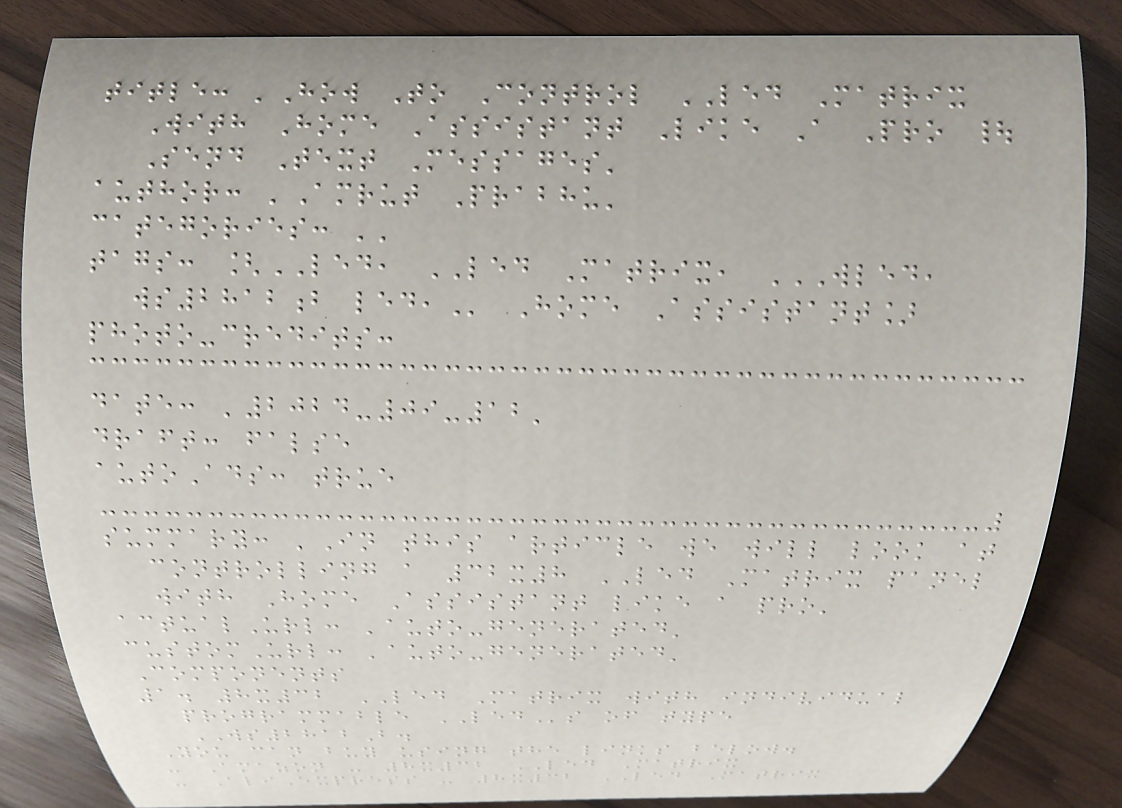title: 'How To Control LED Matrix
With Home Assistant Like A Pro |
Send Text Messages'
author: 'Amrut Prabhu'
categories: ''
tags: [LED, LED Matrix, WLED,
WS2812B LED, Home Assistant]
photo-credits:
date: '2024-09-12'
draft: false
autoAds: true
summary: 'In this article we will look at
controlling a 32x8 LED Matrix panel
with Home Assistant like a pro'
actualUrl: 'auto-generated'
customUrl: 'auto-generated'
Components
1. 8x32 LED Matrix with individual
programmable LEDs of type
WS2812B.
You can buy using the links below.
- Amazon - 8x32 LED Matrix
- AliExpress - 8x32 LED Matrix
